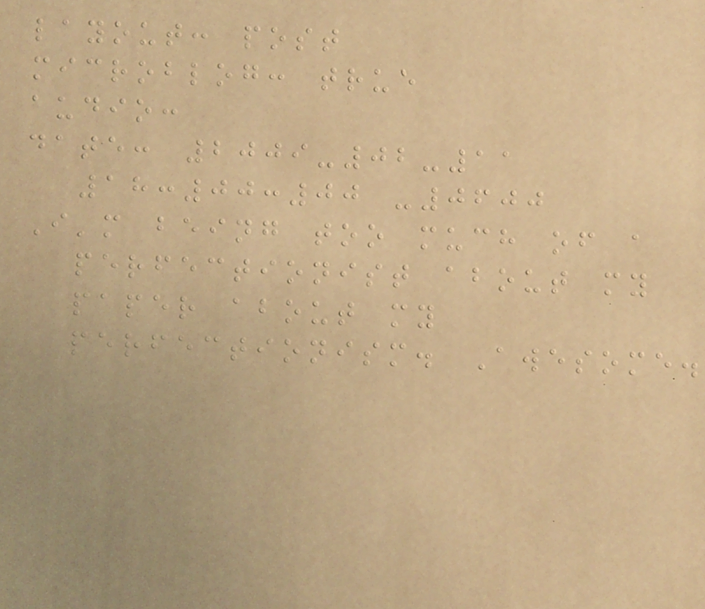layout: post
microblog: true
audio:
date: 2009-02-11
18:00:00 -0600
I'm being too much of a
perfectionist about my
paper about my
perfectionism. Awesome.
